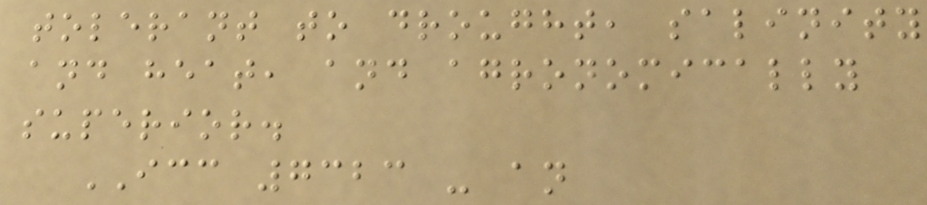tolerant to drought, salinity
and heat, and agronomically
superior.
ICC 7323 - an
